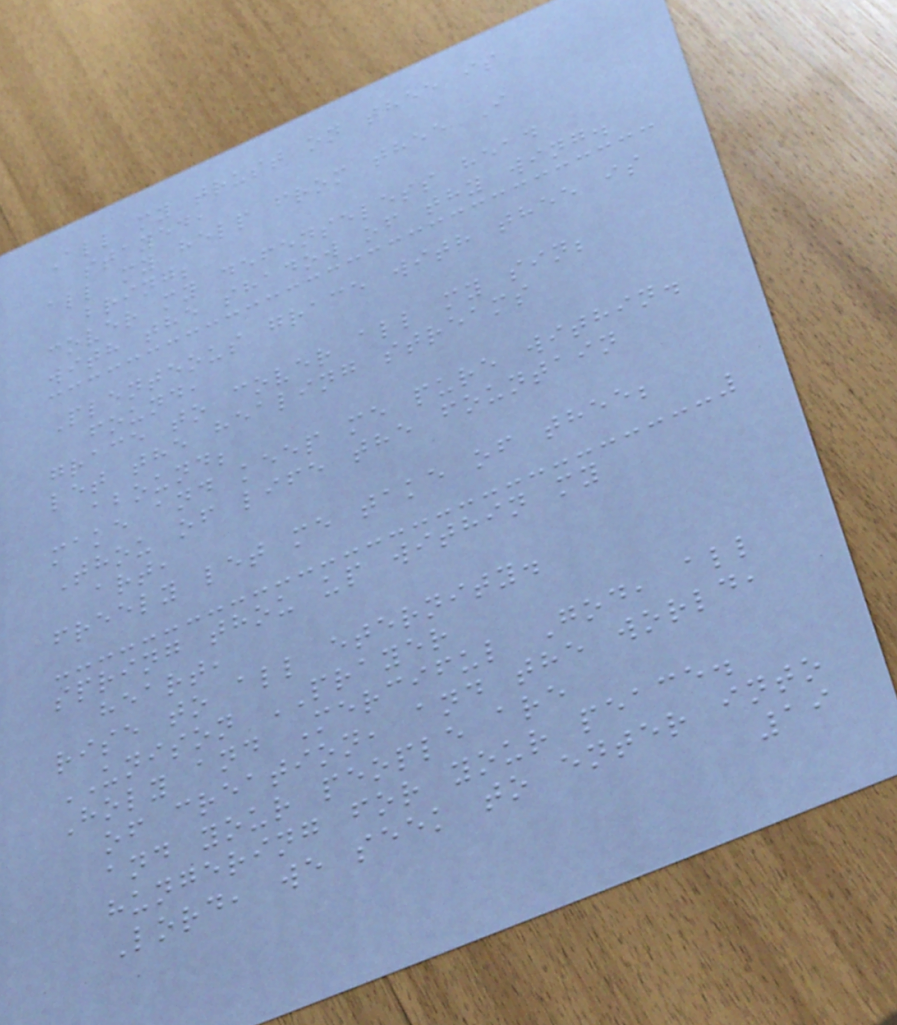All my trust on thee is
stayed,
all my help from thee I
bring;
cover my defenseless head
with the shadow of thy wing.
Plenteous grace with thee is
found,
grace to cover all my sin;
let the healing streams
abound;
make and keep me pure within.
Thou of life the fountain
art,
freely let me take of thee;
spring thou up within my
heart,
rise to all eternity.
UNISON PRAYER
Holy and Merciful God, all
of creation, and the world,
and your people are
hungering for your peace.
Lord, we seek to enter into
19
